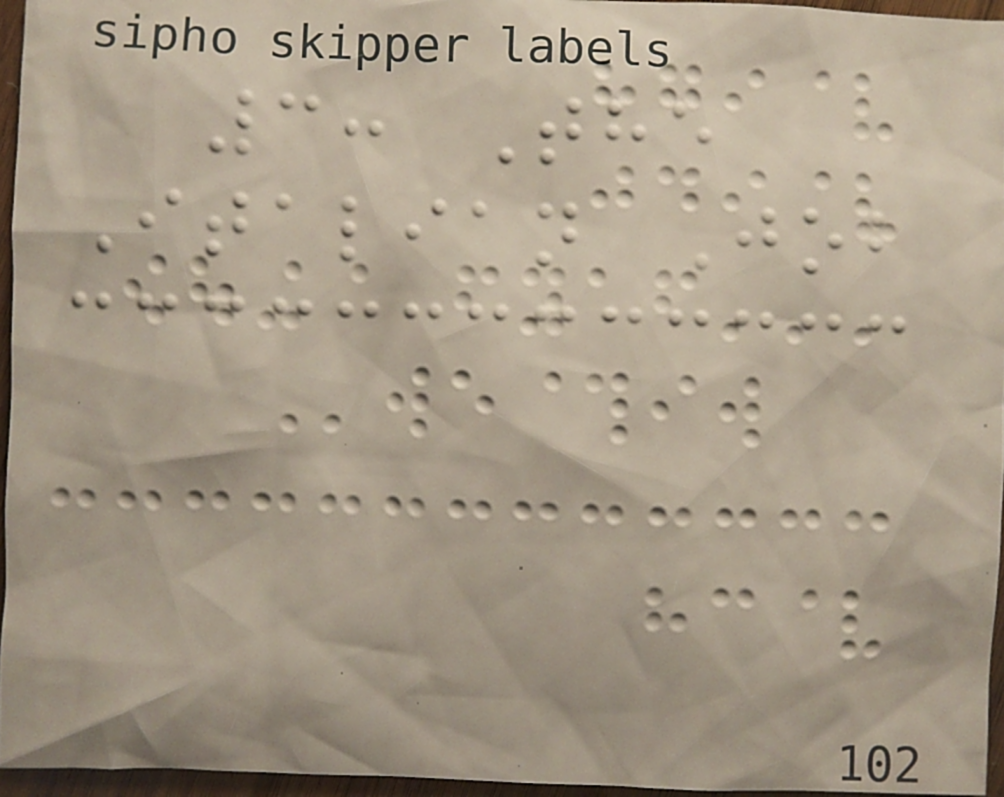3: The
Italian Job
